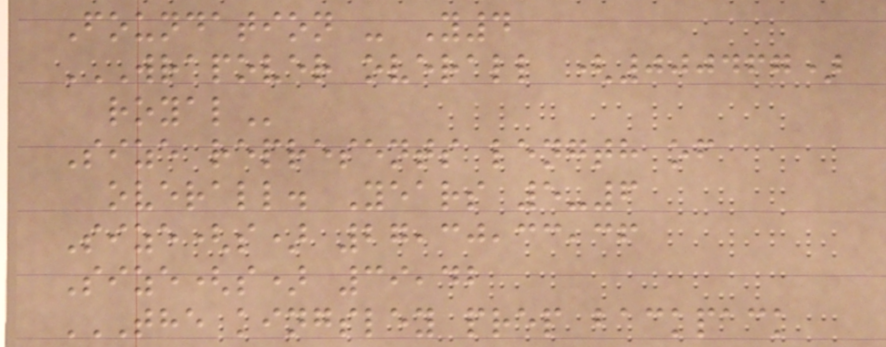Foundation - Y4
WRAPOVER OVERALL (000467)
ROYAL
Size represents length of
overall. Years 5-6
Size(s) 27,30,33,36
Size(s) 39,42
THE KINGSLEY PREP BACKPACK
